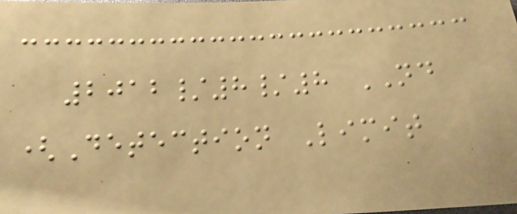2012/8/8 ND
(Detection Limit
